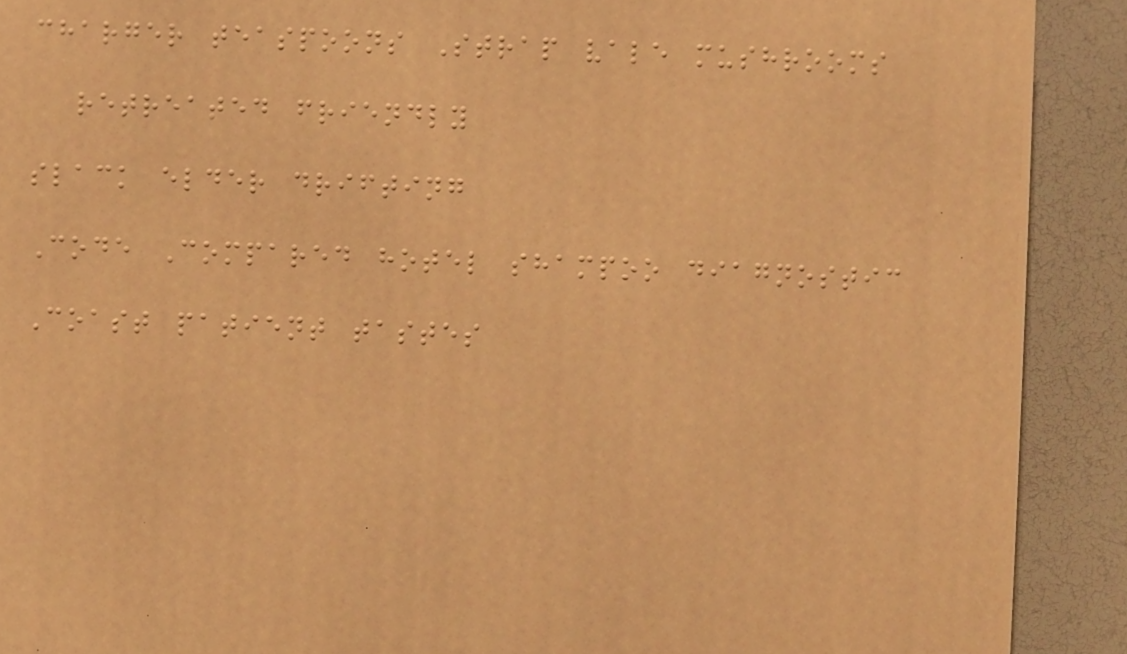charger teaspoons Strap vale mushrooms
retreated friendly
slack elder drifting
Code Compared hotel shampoo diagnostic
Coast patient tastes
